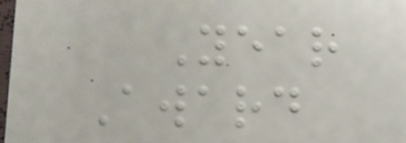Year
Award
